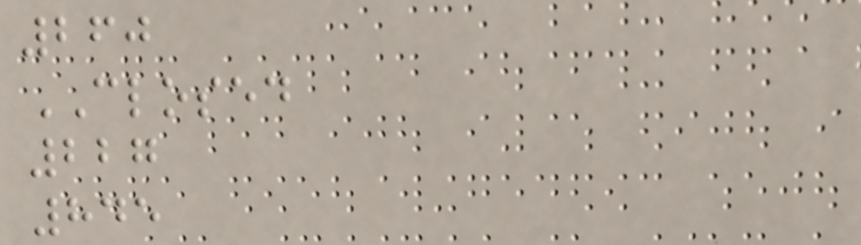260
CLOSED
227
845
